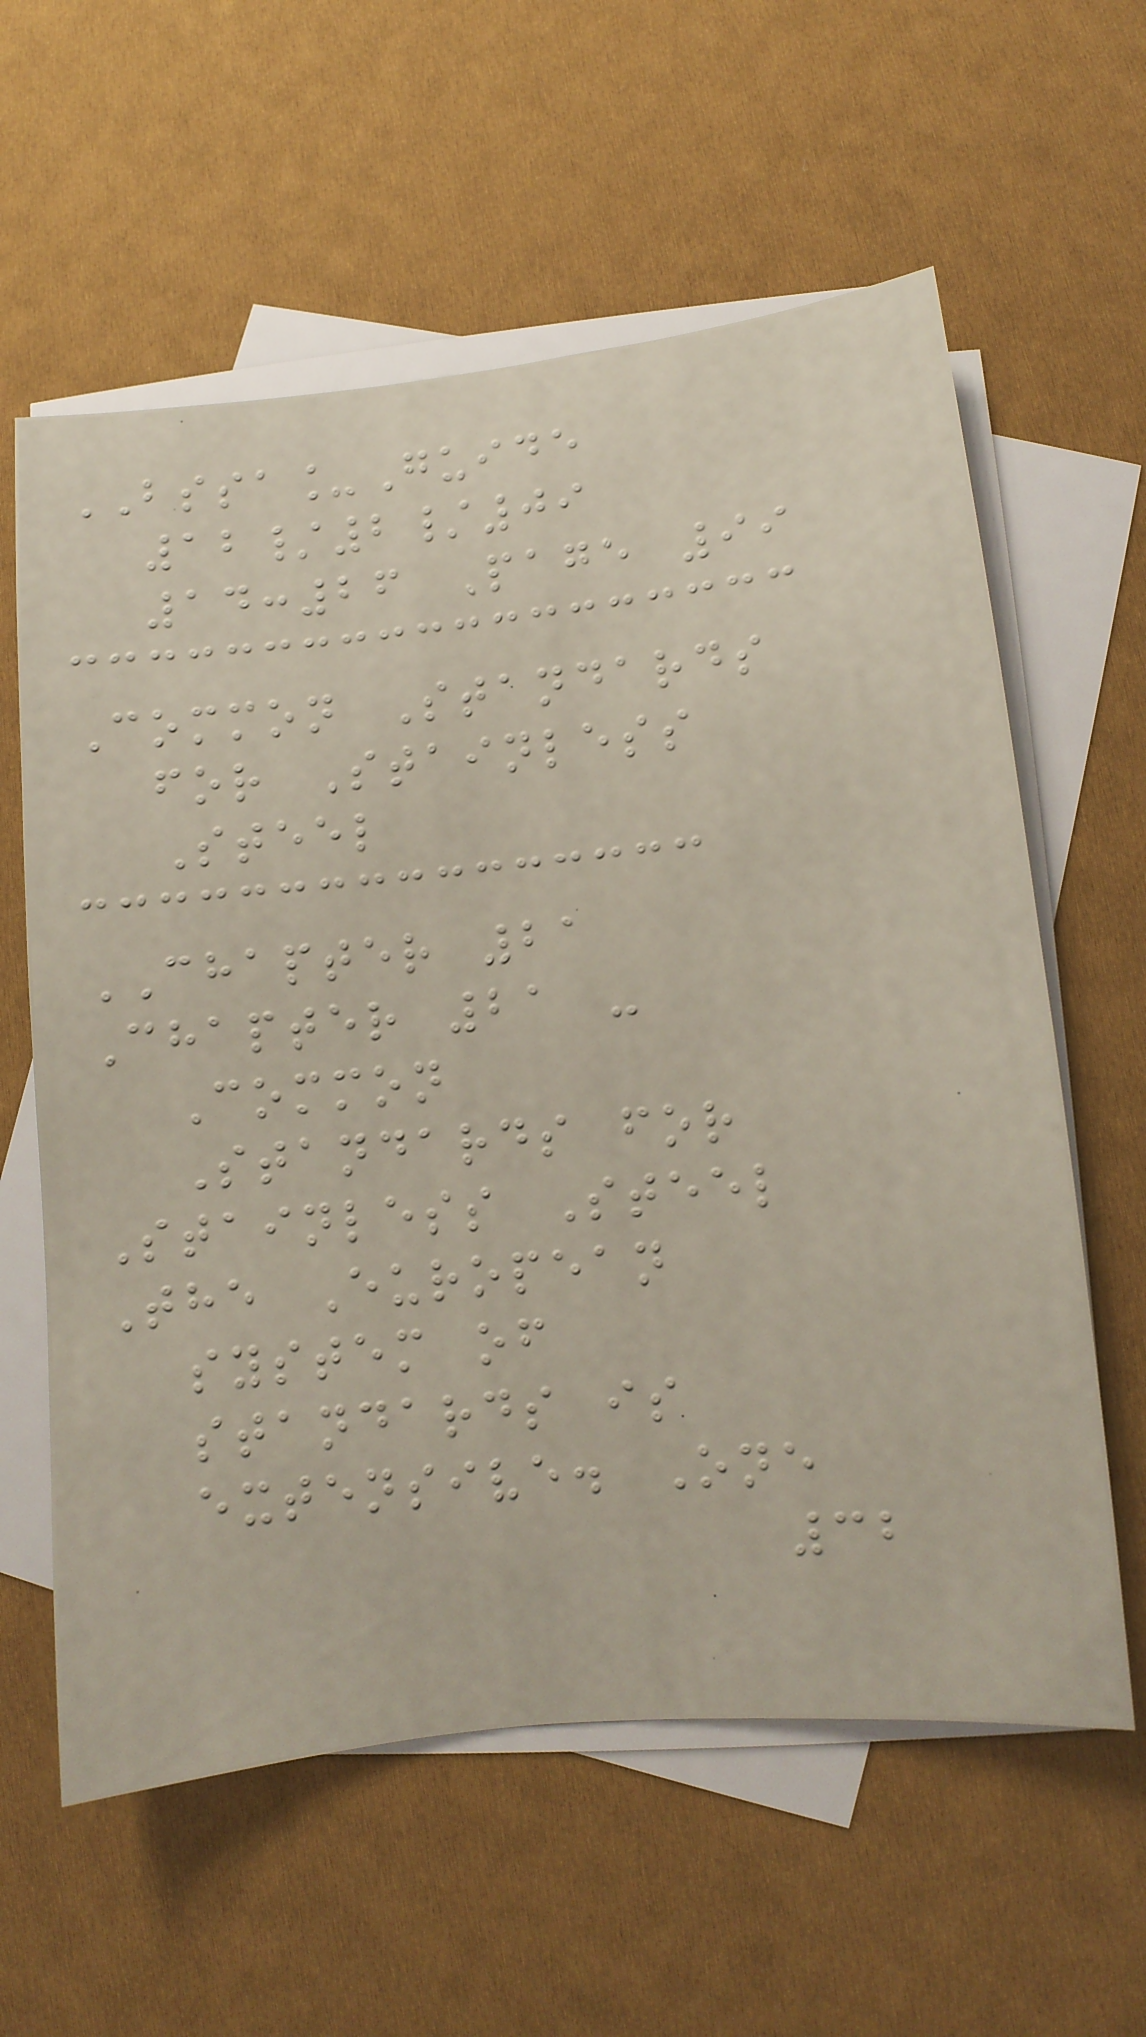BSSA_Guide
12/2/09
14:26 Page 99
Common Standards
for Stainless
Steel
CHAPTER 21
Chapter 21 -
Common
Standards for
Stainless Steel
The European
system of
standards is
extensive. One
32
